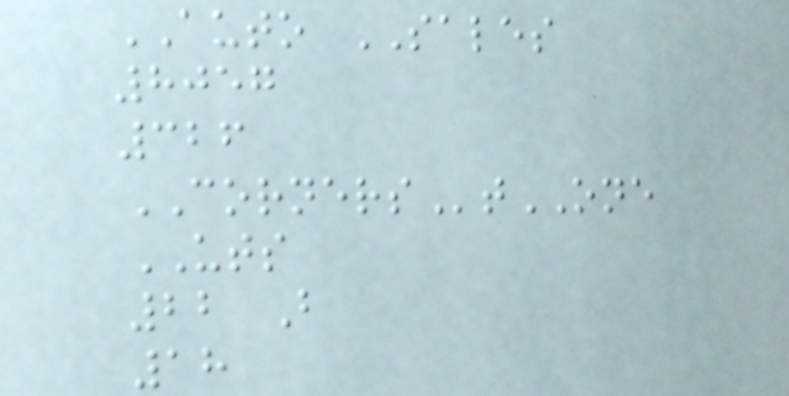AUTO SALES
8057
326
CORNERStONE
UTS
22 B
18
